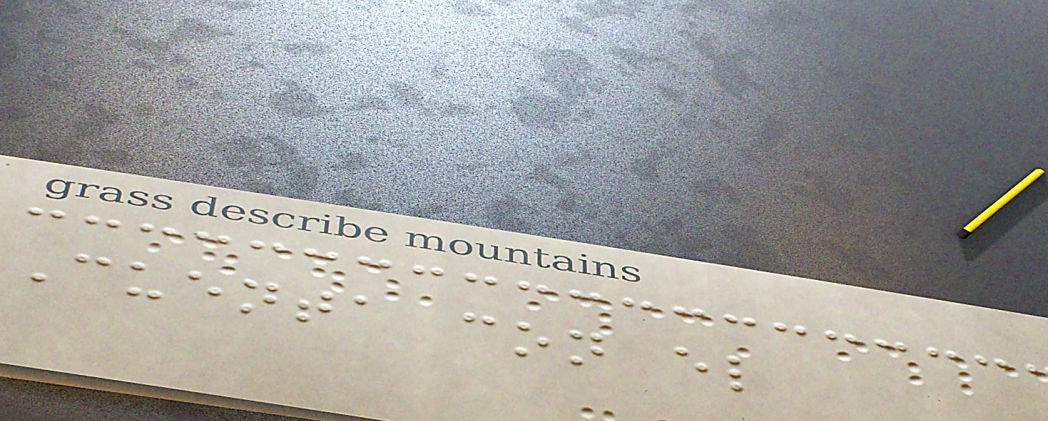Cuenta con el
